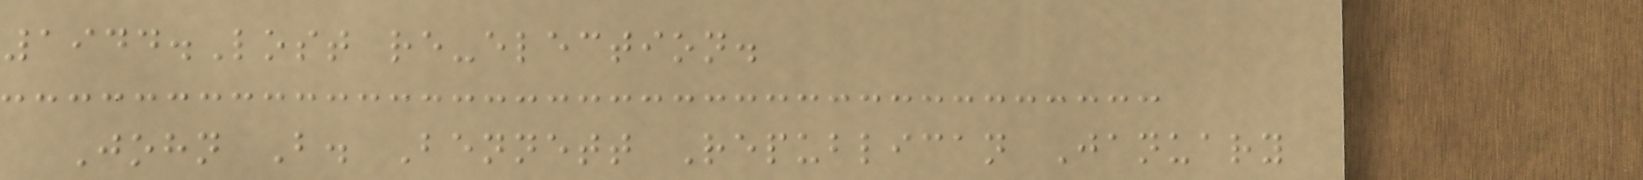1944.Lost re-election.
John B. Bennett Republican January
